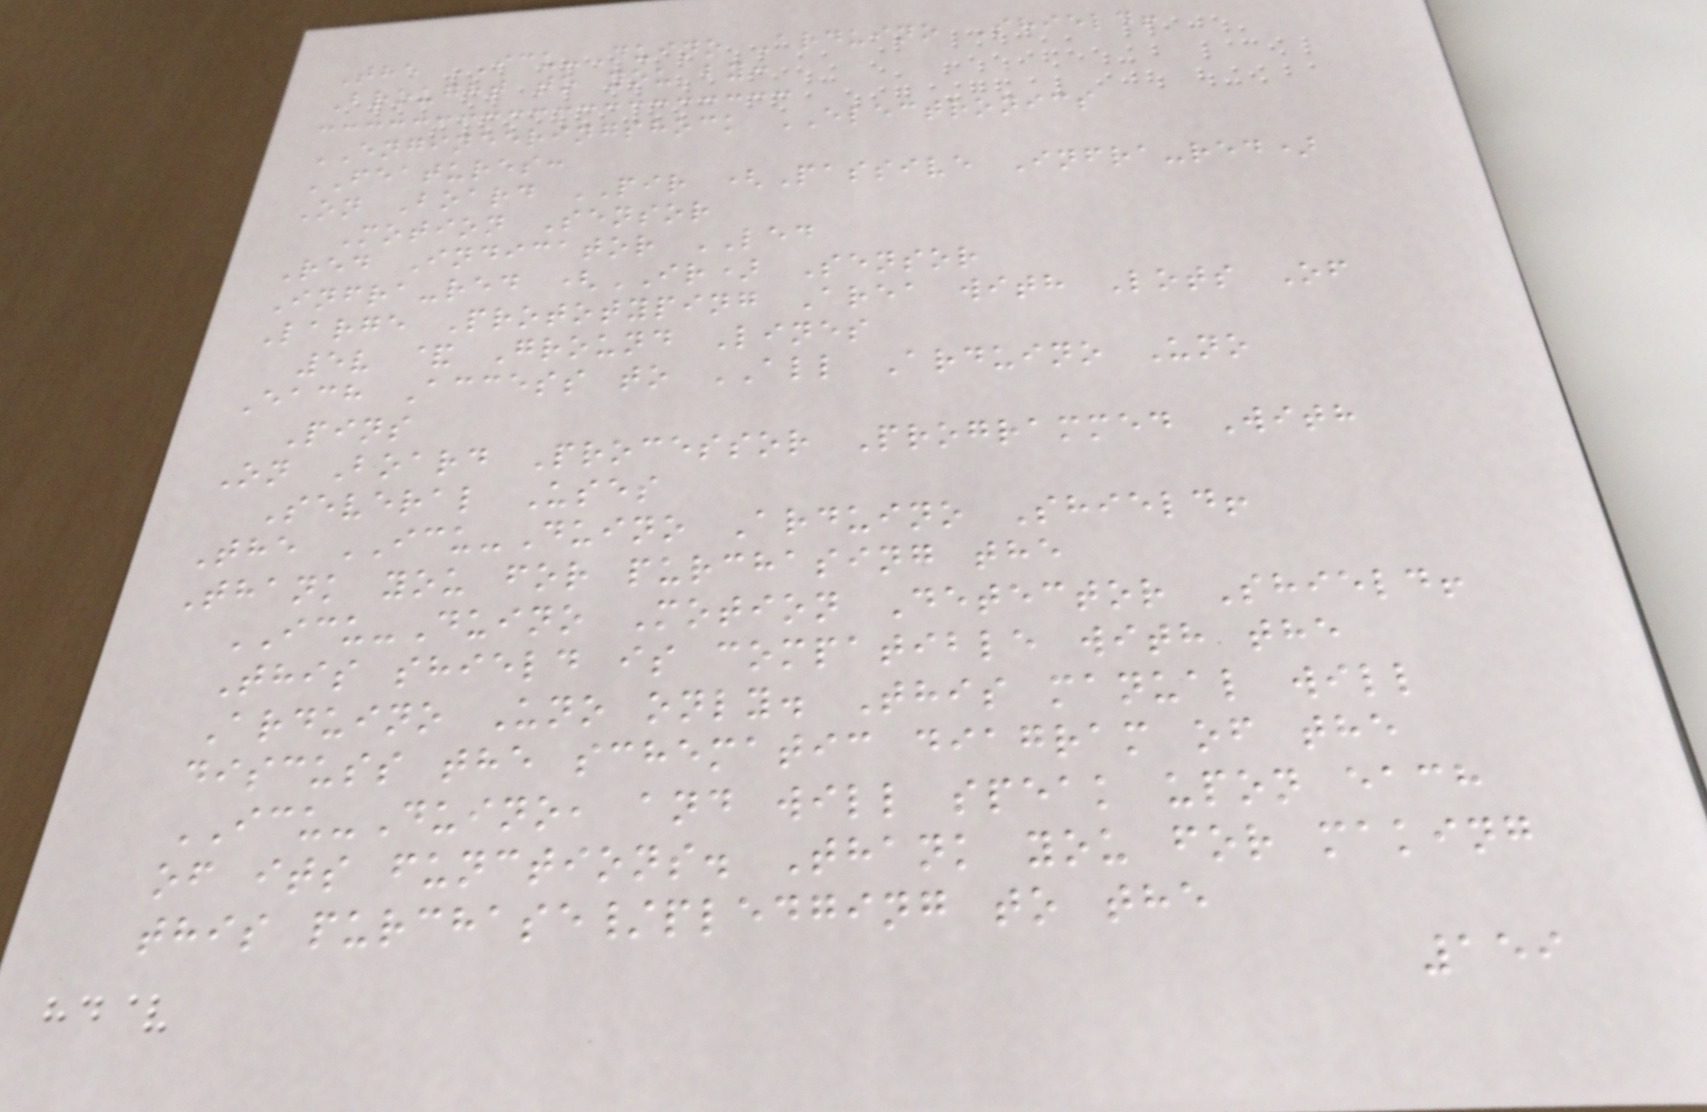The ICU-Duino Arduino Shield!
Brought to you by:
ENGINEERINGSHOCK ELECTRONICS
FEATURES:
On Board PIR (Passive Infra-red)
Motion Sensor
Red Indicator LED
Infra-red (IR) Sensor
Large Prototyping Area with Lots Of
5v & Ground Lines
Each Access to ALL Arduino Uno
Pins
On Board Processor Programmed With
Several Uses
The ICU-Duino Arduino Shield!
Thank you for purchasing the
ICU-Duino Motion Detector Shield!
This shield is compatible with the
Arduino Uno only. This manual will
discuss the schematic diagram of the
ICU-Duino, and will speak upon each
of its functions. Thank you for making
this purchase/pledging to the
159
